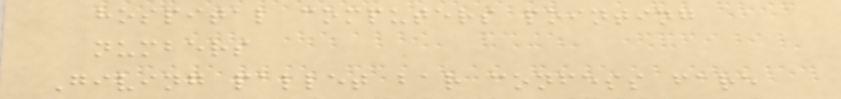hospital computers pointing
numbers
Giving pallet bar confess fare
